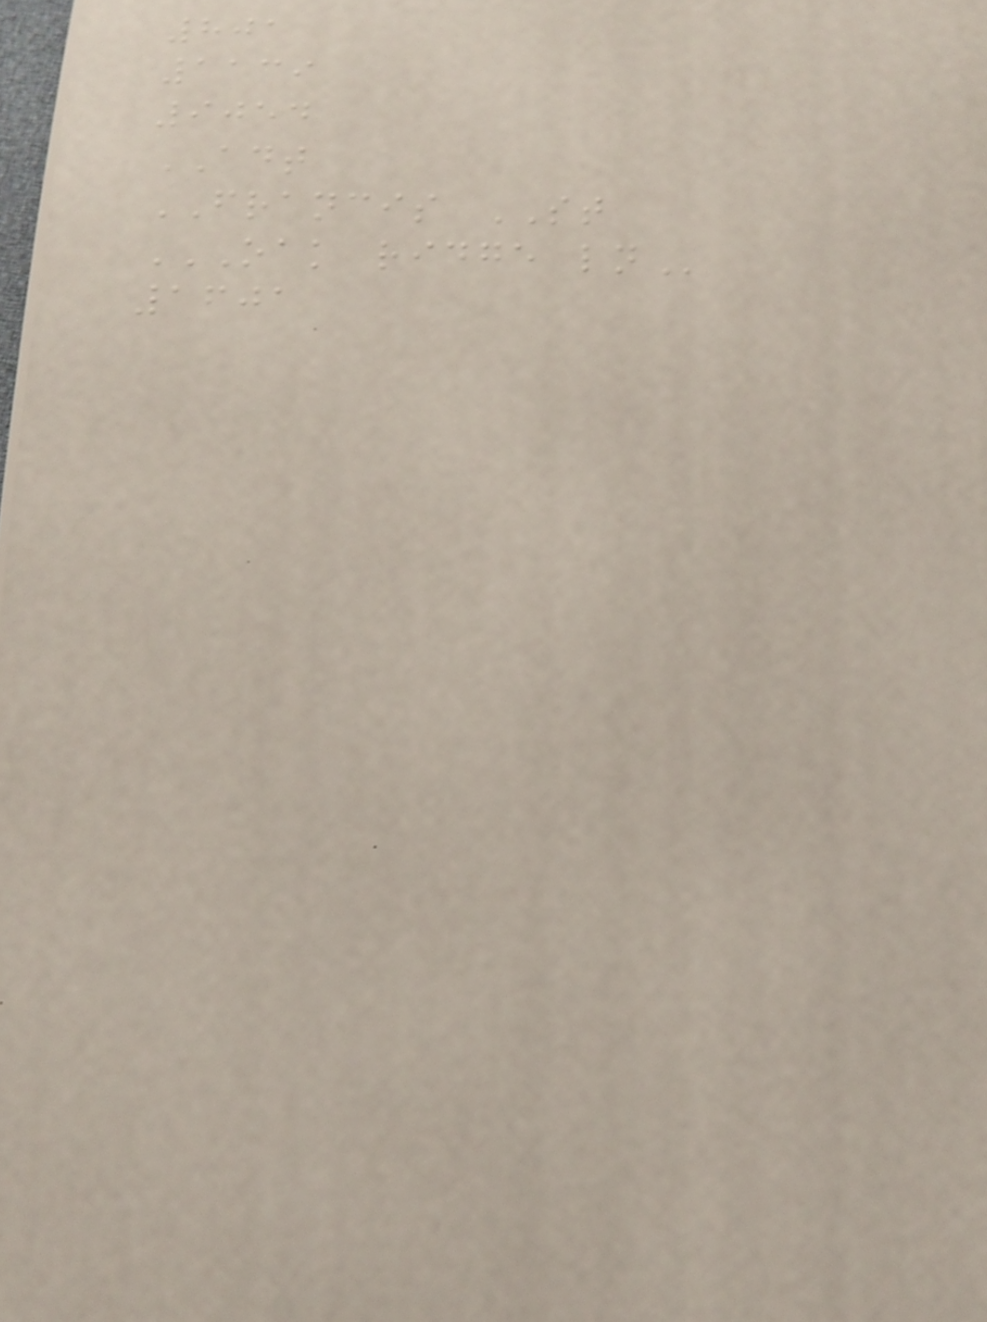801
1139
9054
ADT
FRANCIS ST
OAK RIDGE LN
1601
